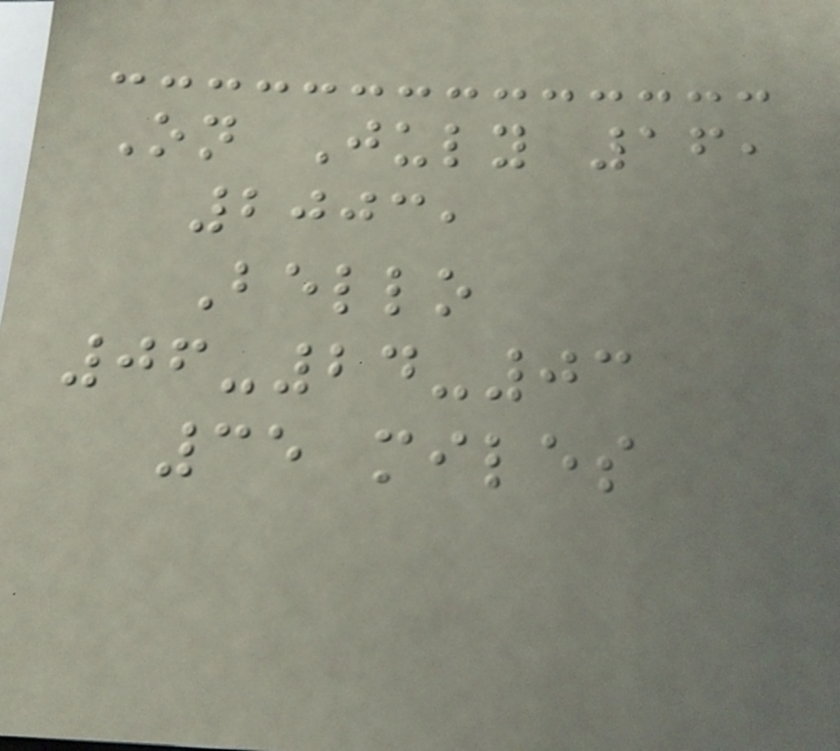On July 16,
2003,
Bello
06-24-03
35 miles
